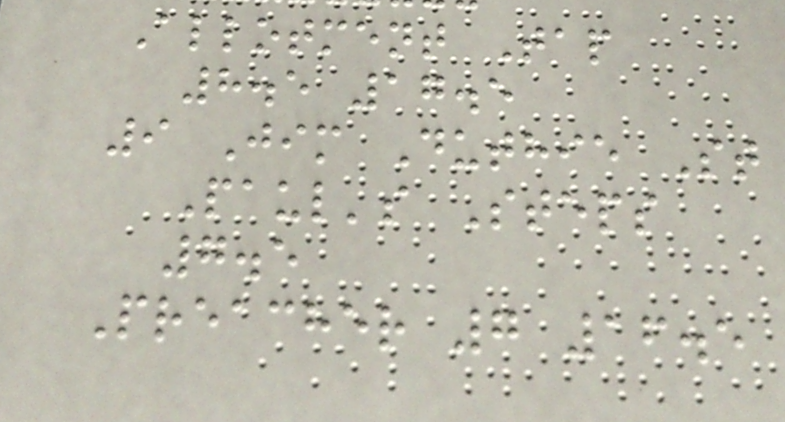Allotment Tap
8.5 17.5
9 Jim Duthie St
Paul's Steps
7.5
Preacher 7 16.5
